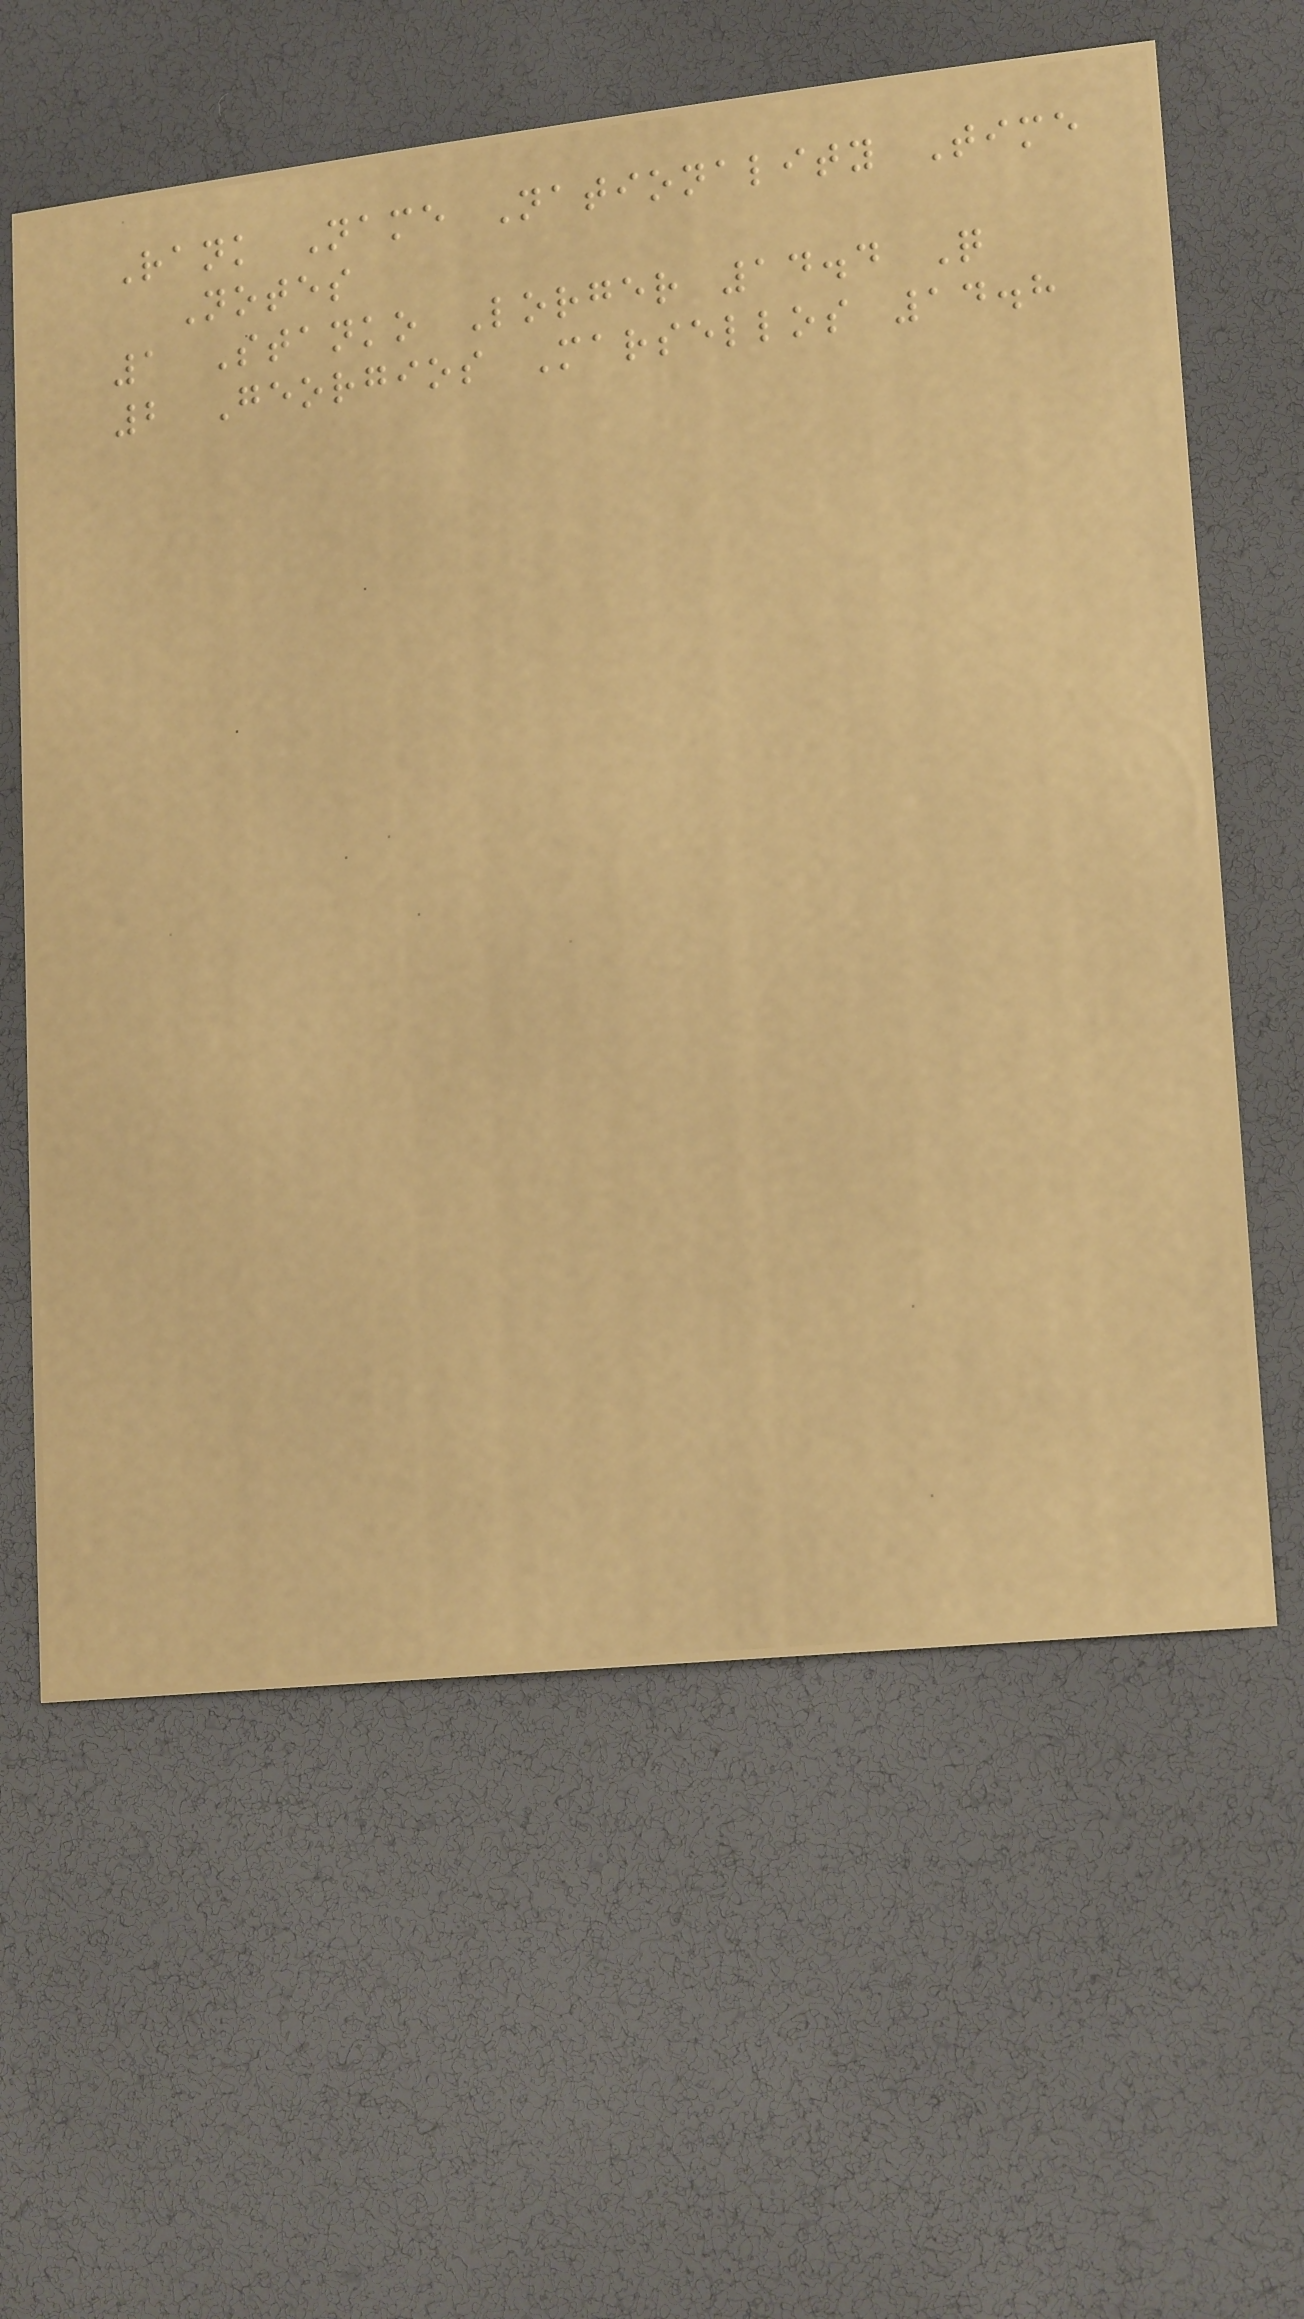Rank Name Nationality Time
Notes
1 Stanko Lorger 14.4 Q
2 Georgios Marsellos 14.8
